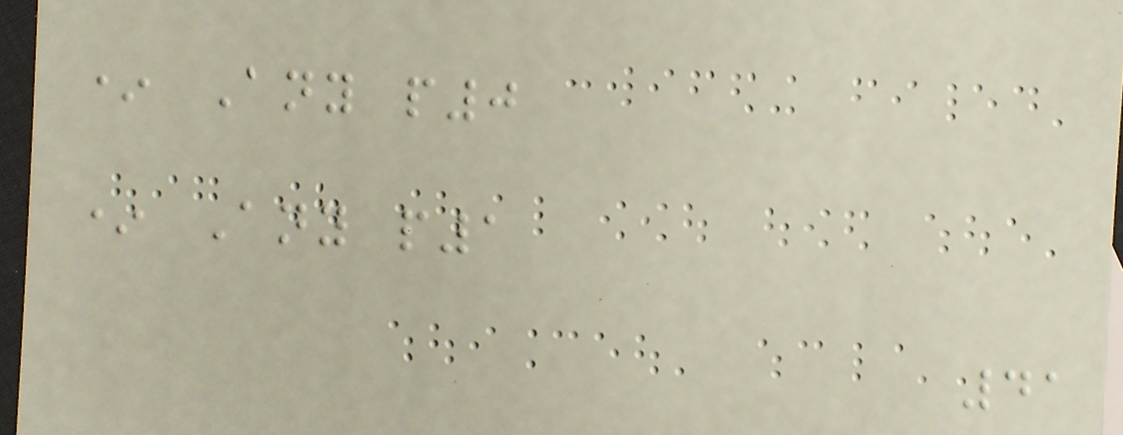* Any p0
* Any p1
41
